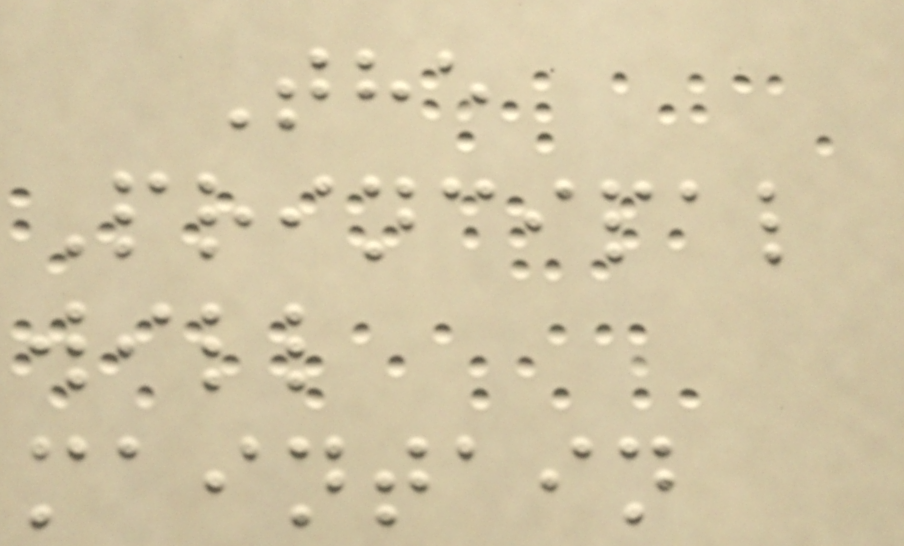The
Principal
will
maintain
